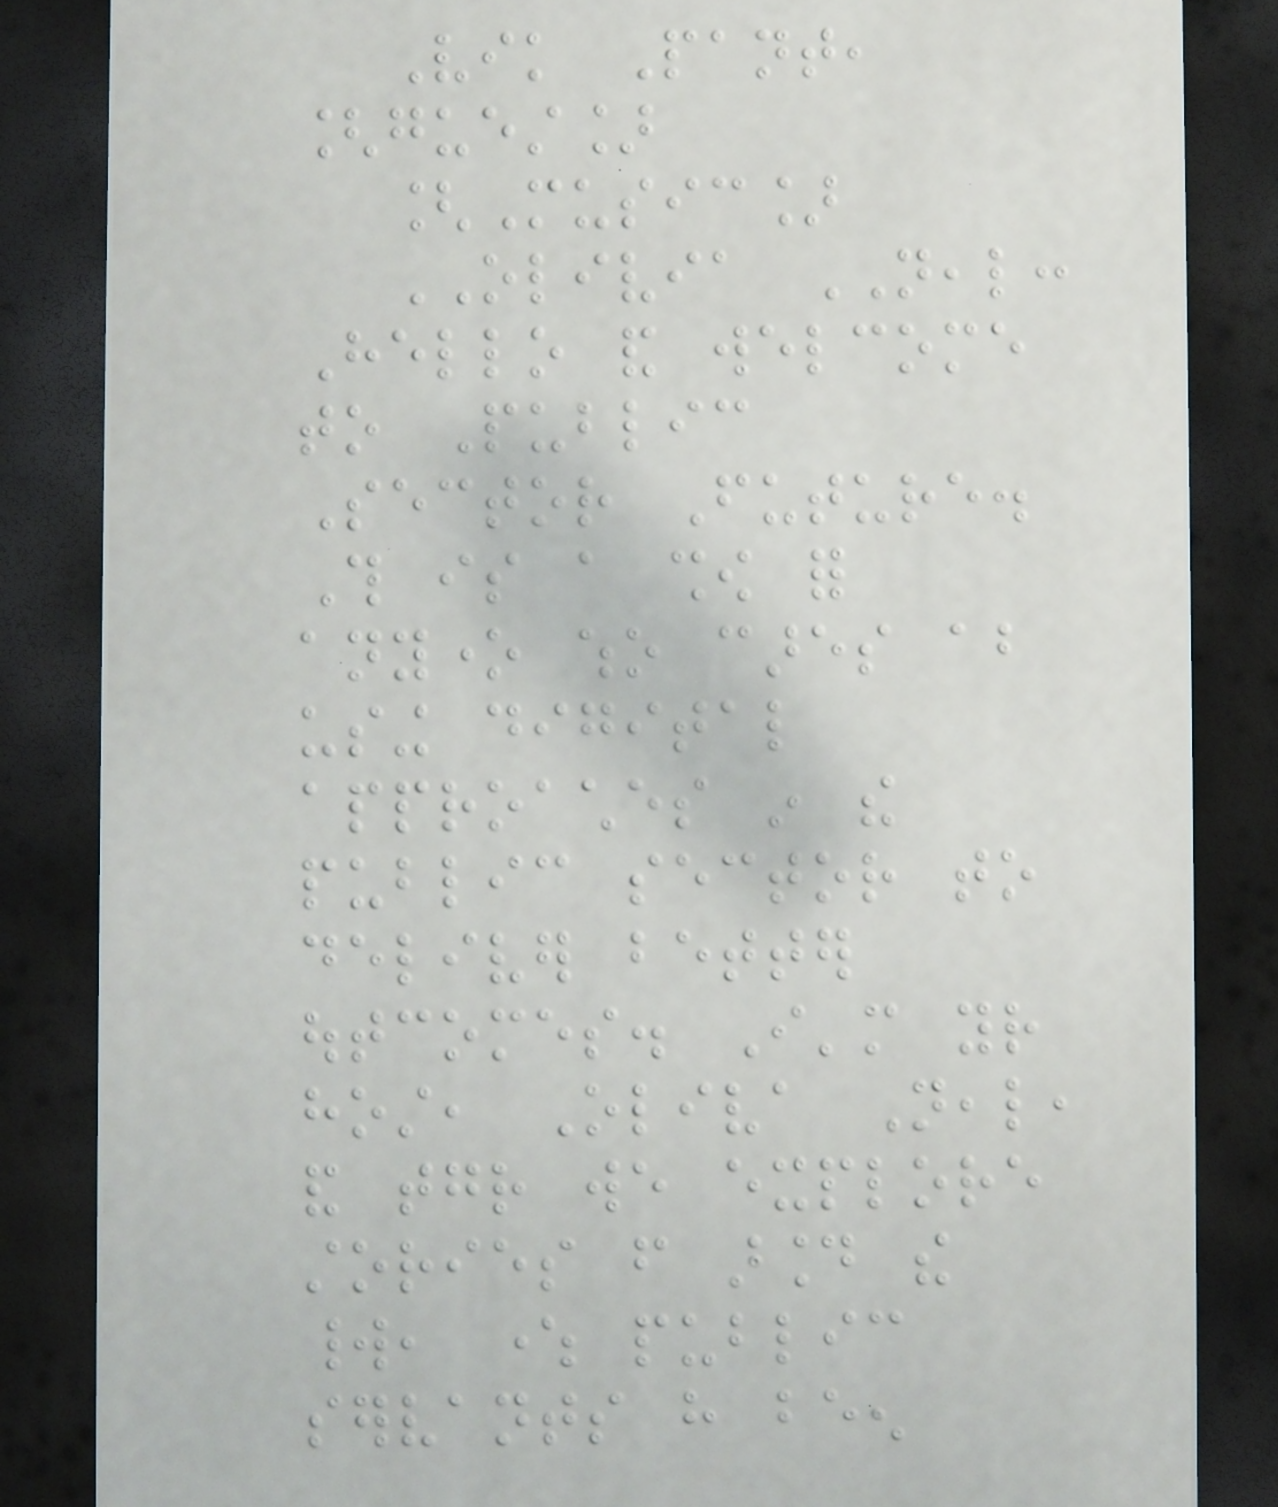Vik Pant,
[guest]
[Music]
OLIVIA NEAL:
Hello and welcome
to Public
Sector Future.
This is a show for
anyone who cares about
using digital
approaches in the
public sector to
deliver better
outcomes. I'm your
host, Oliva Neal,
and together we explore
stories from around the
world, where public
servants have been
